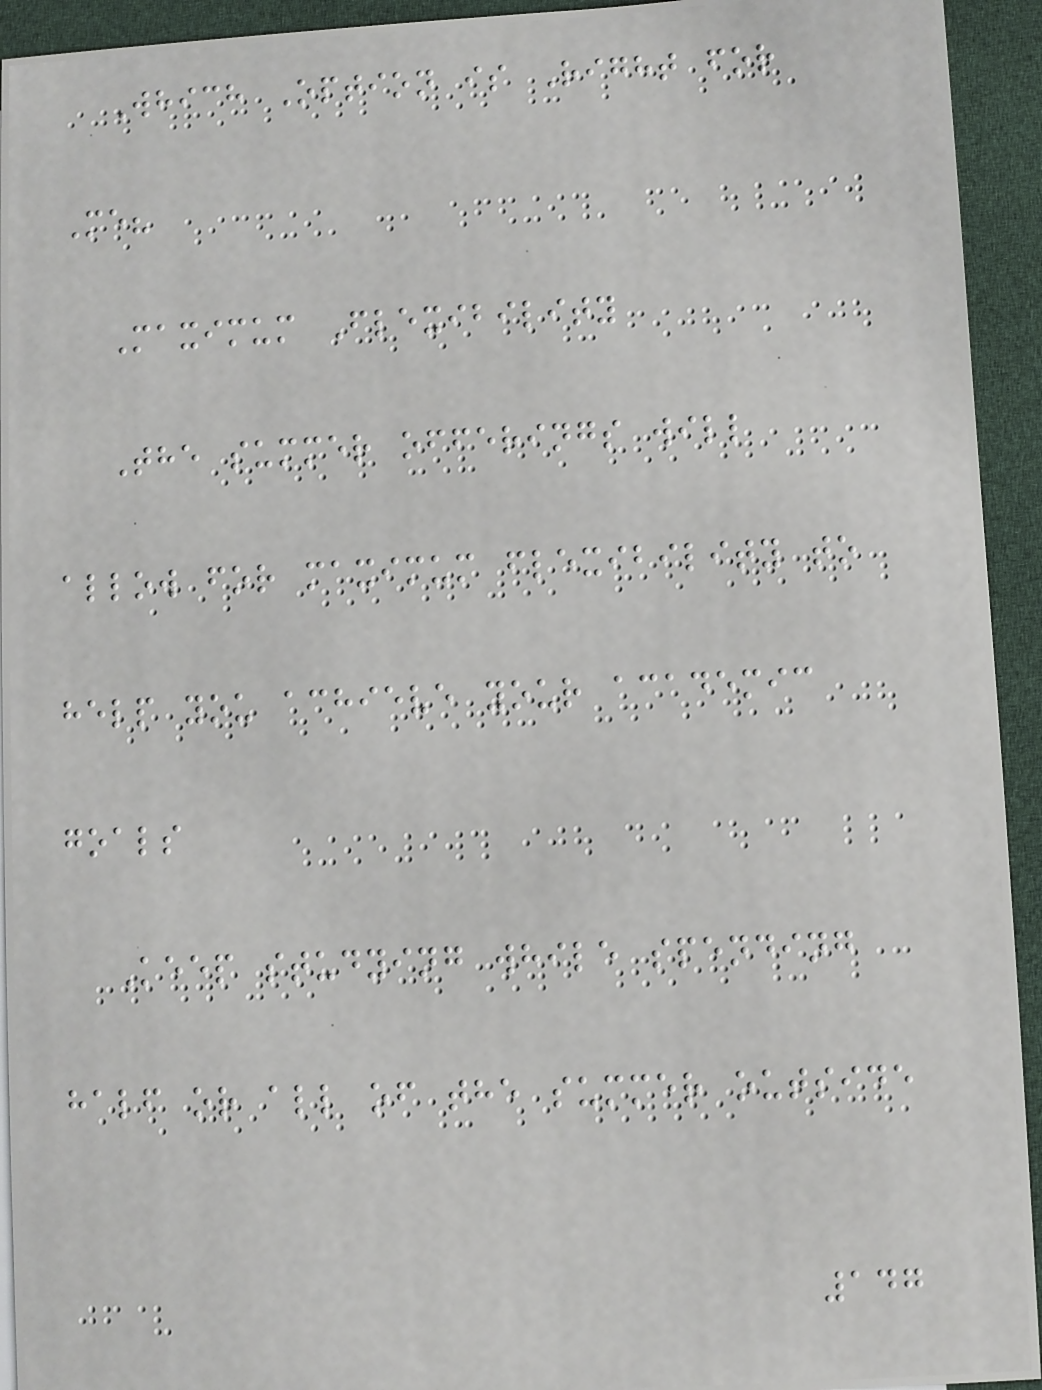Which Option is Right for
Me?
Maximum Flexibility
The summer offerings will
allow for maximum flexibility to
help you achieve your academic
goals
Keep studying while spending
half or all of the summer outside
147
